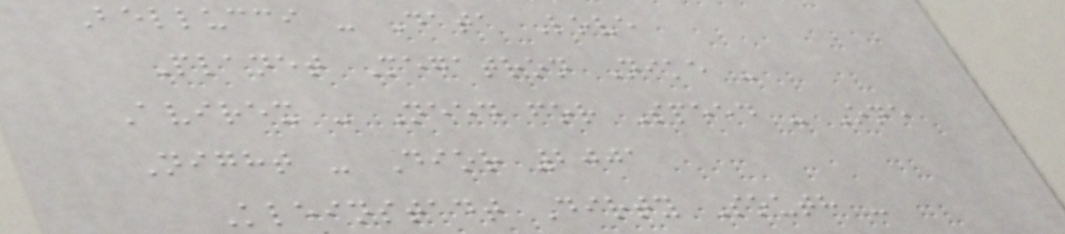Bellucci - Data Love
Planet Megatron Nike -
Avirex - Need for Speed - One
Night - Dior 2001
Kleinstadt Dirty South -
